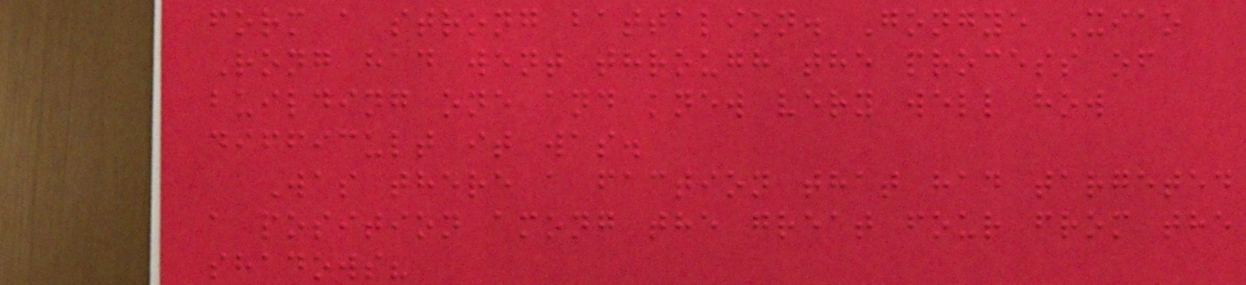form a strong battalion. Gongye Xiao
Rong had went through the process of
building one and knew very well how
difficult it was.
Was there a faction that had targeted
a position among the great four from the
shadows?
